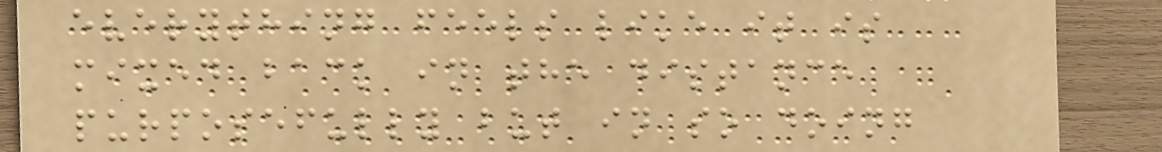everything feels like it is
mixed back in the distance
purposefully but in so doing
